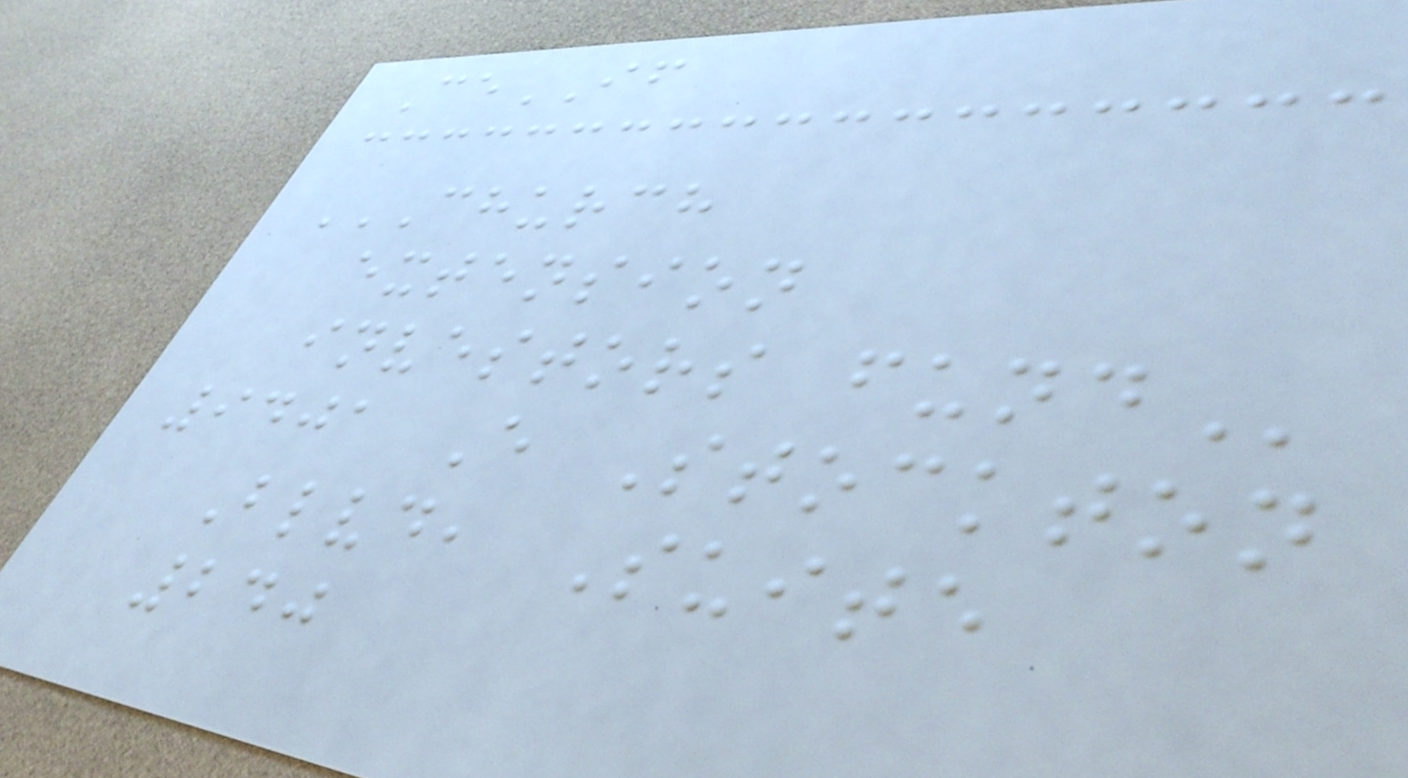CeIF
CHURCH
EXTENSION
INVESTORS FUND
9401 E Stockton
Blvd, Suite
240
